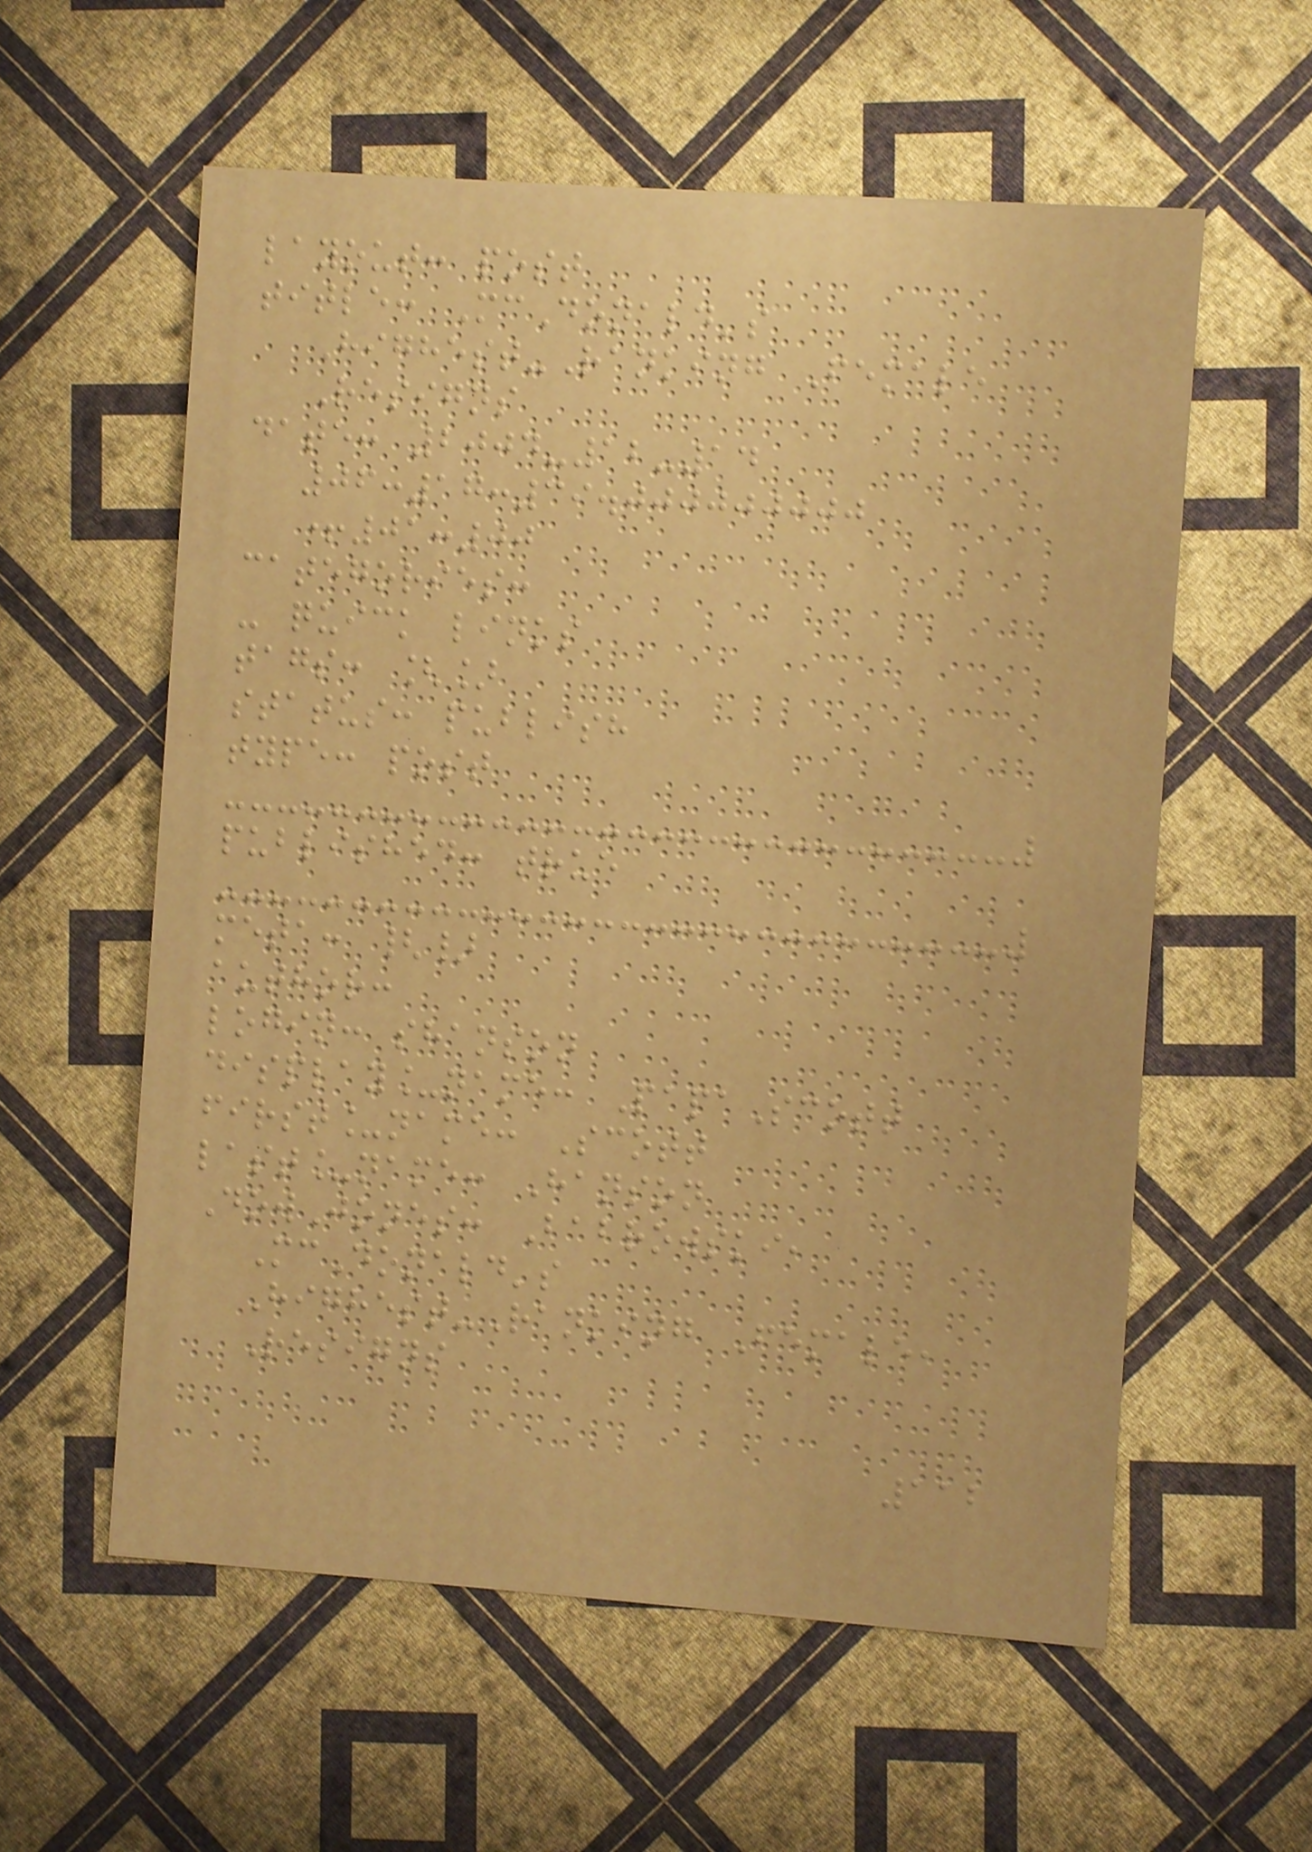layout: post
title: McDonald's
Highest-Ranking Female
Resigns
date: 2004-12-14
06:17:39.000000000
+01:00
categories:
- quick links
tags: []
status: publish
type: post
published: true
meta: {}
author:
login: shanson
display_name: PapaScott
first_name: Scott
last_name: Hanson
DowJones: Babrowski,
McDonald's
Highest-Ranking Female,
Resigns
112
